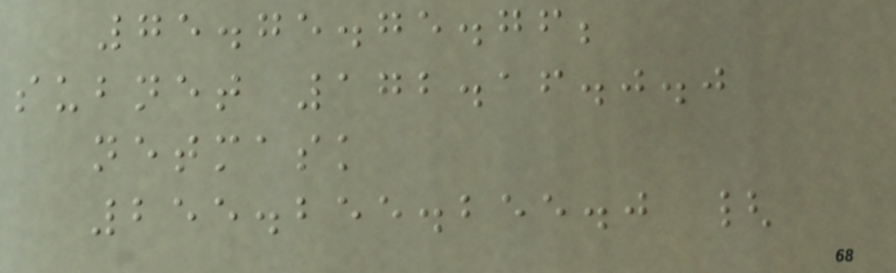75.75.75.76;
subnet 172.16.0.0
netmask
255.255.255.0 {
